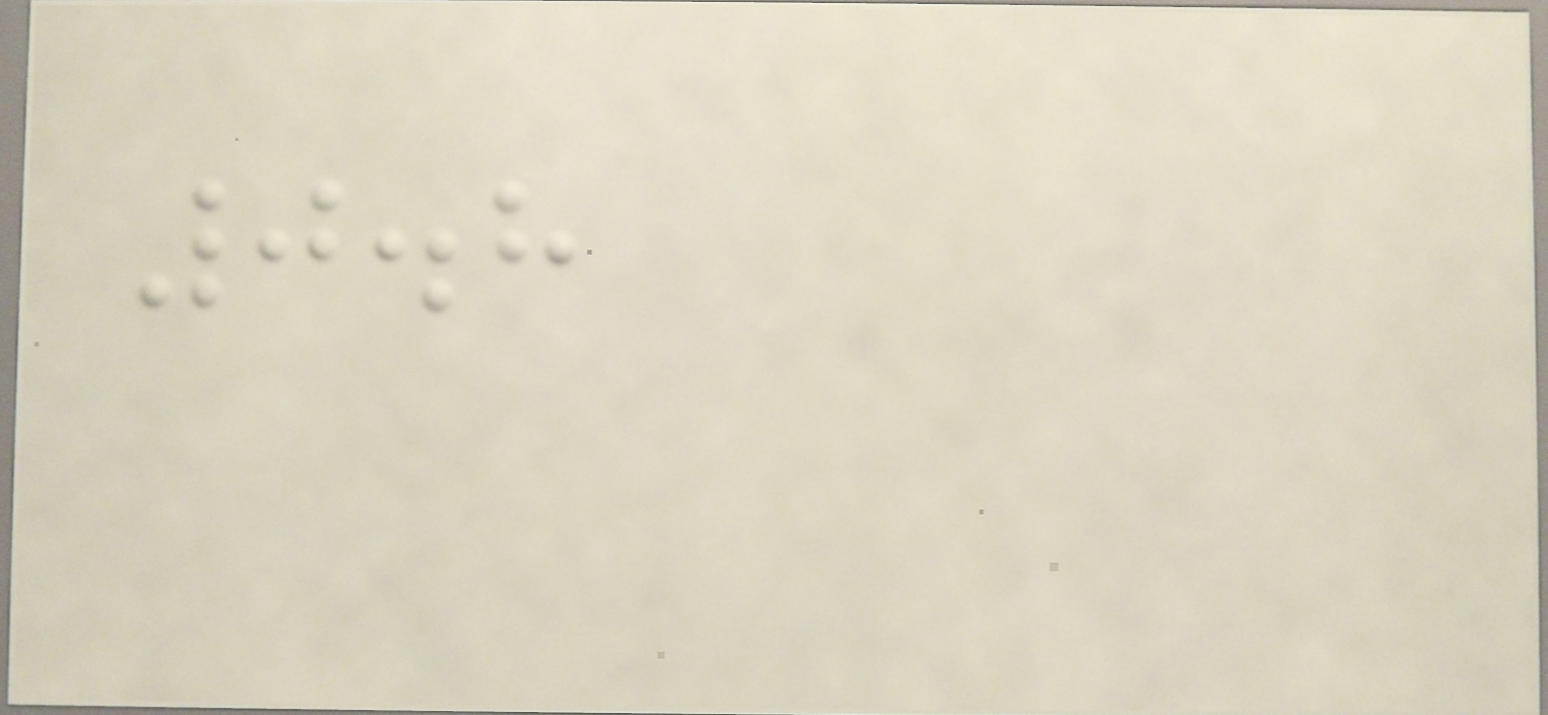0.8
